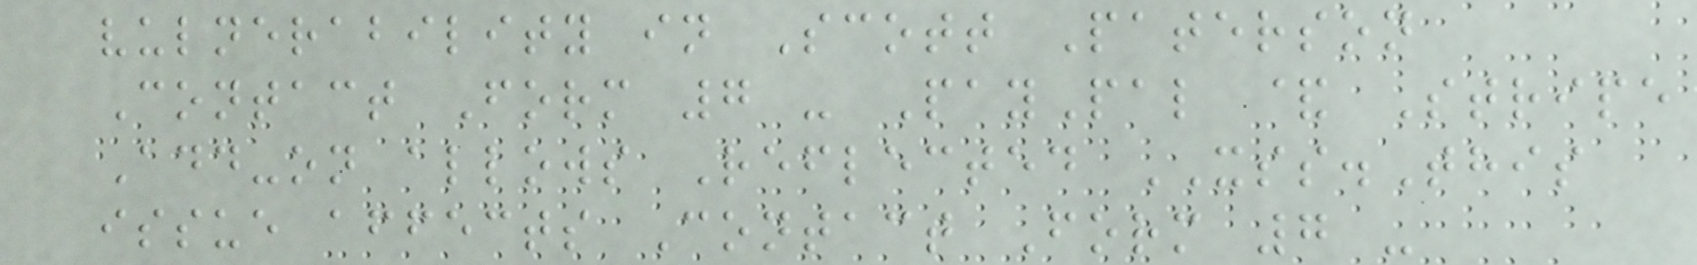vulnerability in Scott Paterson
Contact Form 7 - PayPal & Stripe
Add-on allows Reflected XSS.This
issue affects Contact Form 7 -
